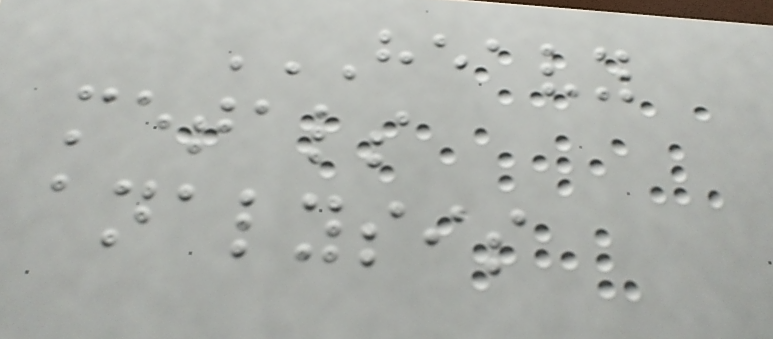HEAVY
METALS
ANALYSIS
